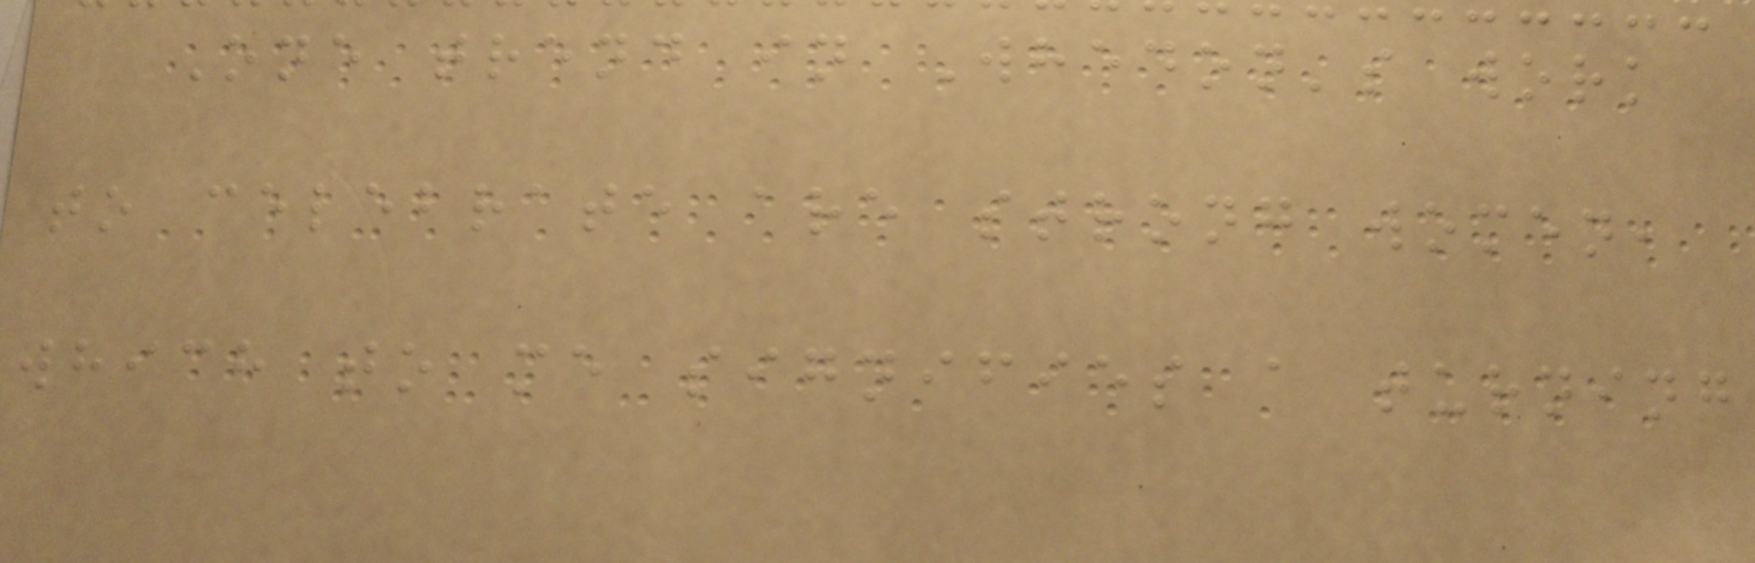One trend in Whedon's work
to celebrate are strong women,
which to me signifies a turning
